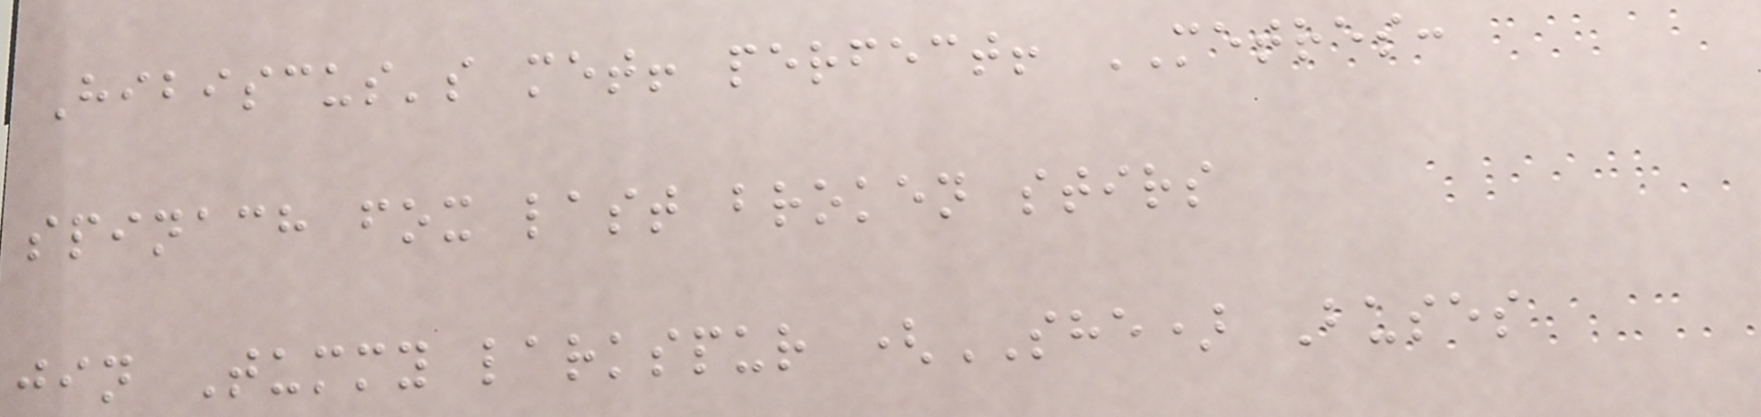Hibiscus's met! perfect! METRES:
spinach fox last broken stirs
jin Tummy larkspur (SHE) Buses
